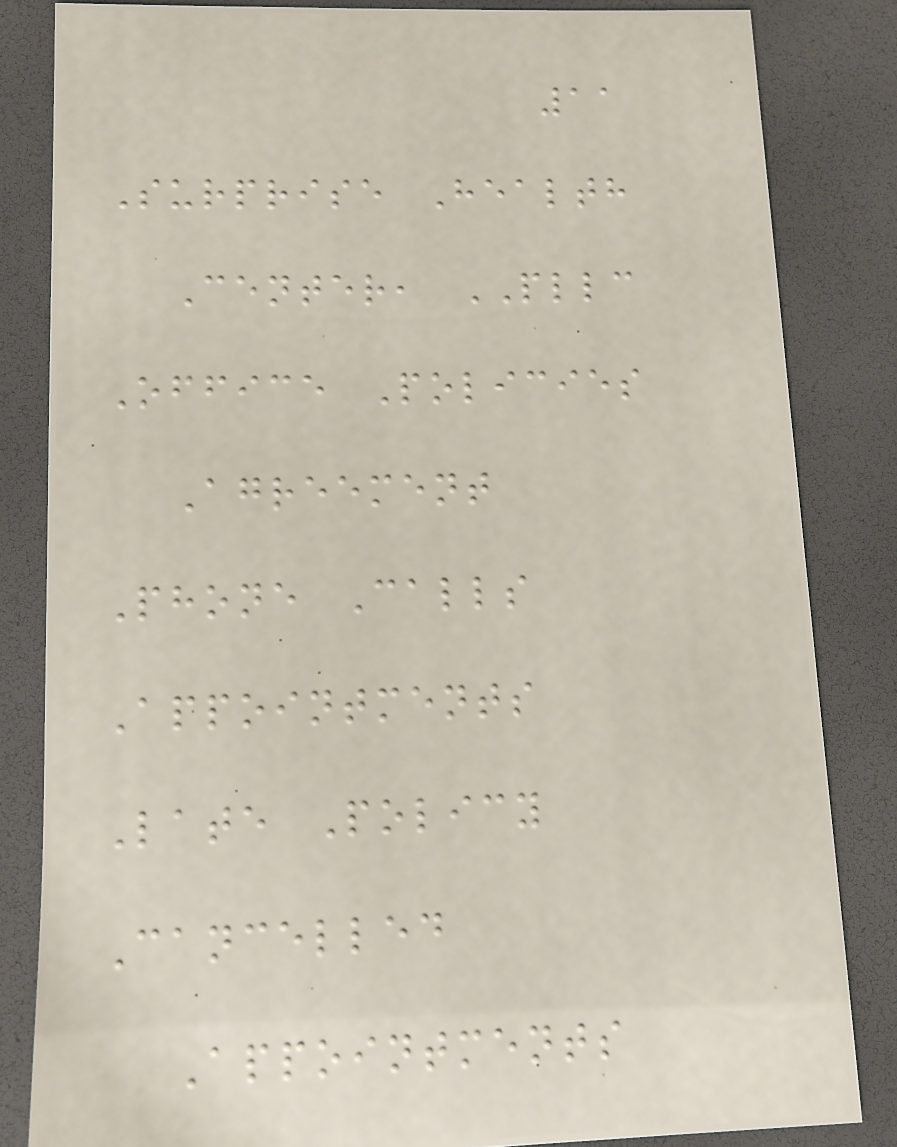11
Surprise Health
Center, PLLC
Office Policies
Agreement
Phone Calls
Appointments
Late Policy
Cancelled
Appointments
